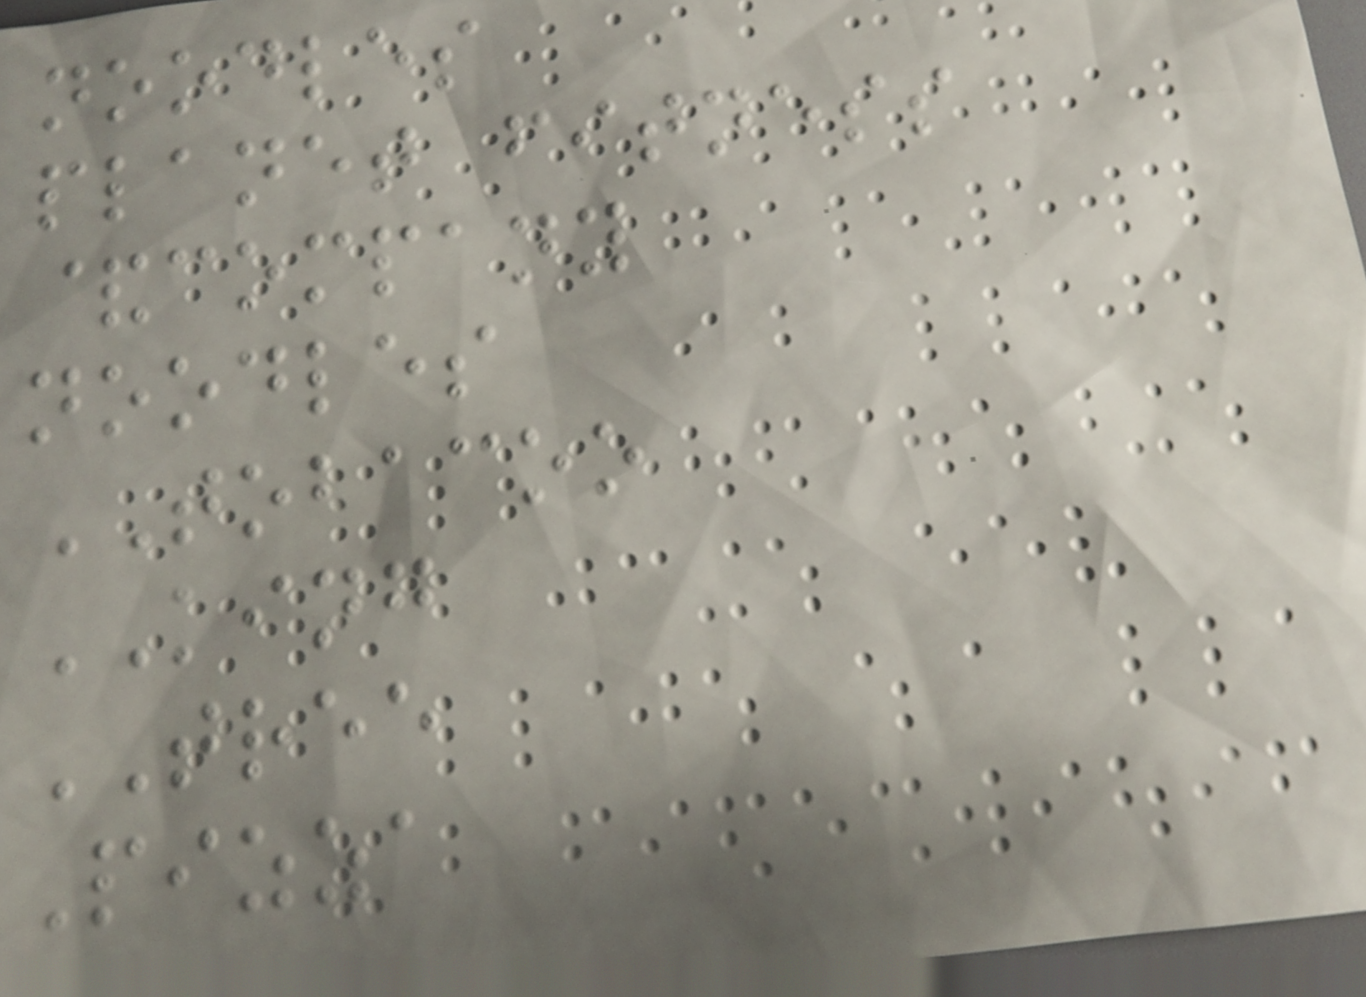noodles
planet fitness
&company
noodles
TOBACOO
KING
TREE
Pizza
